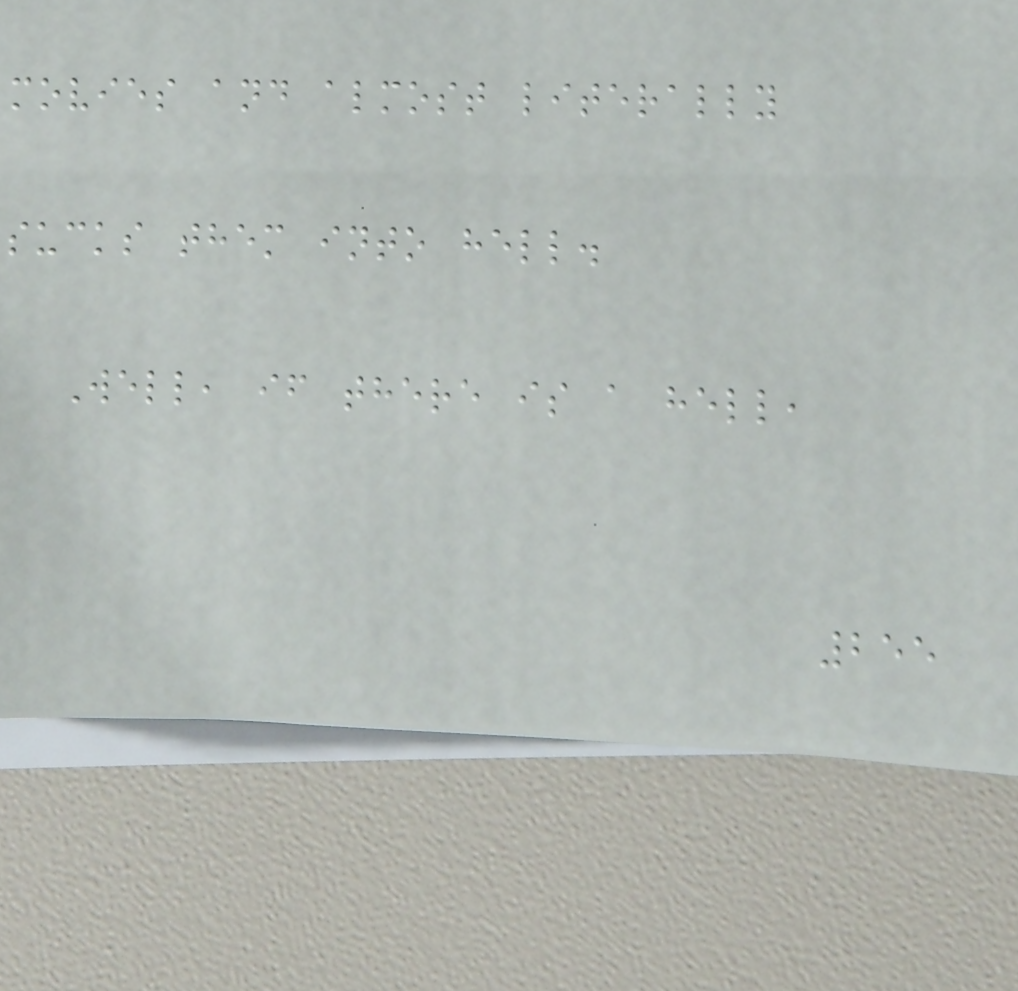movies and almost literally
sucks them into hell.
Well, if there is a hell,
255
